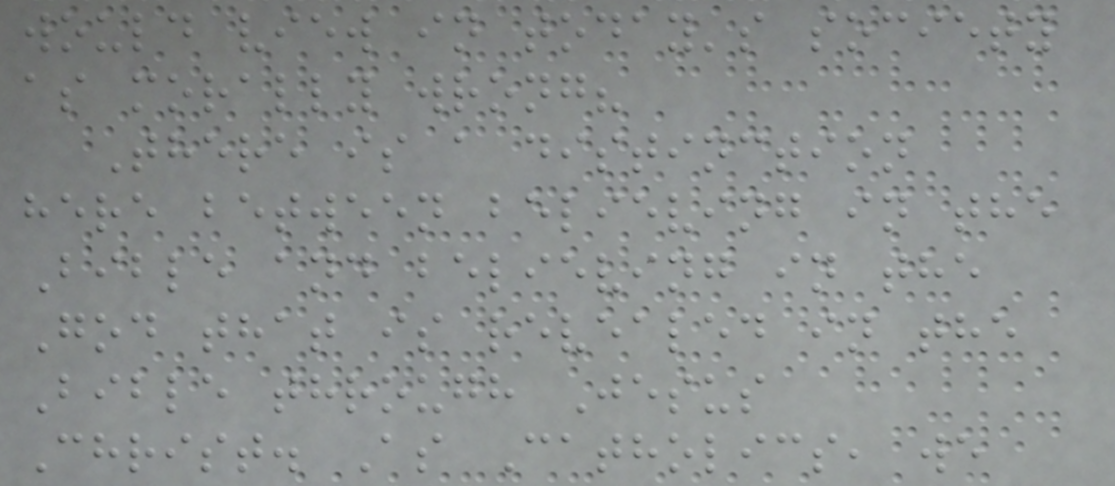would view in today's society
as morally wrong?
There is a distinction
here between believing in the
Bible and believing in the
God that is revealed in the
Bible through Jesus
Christ. As Catholics, we
